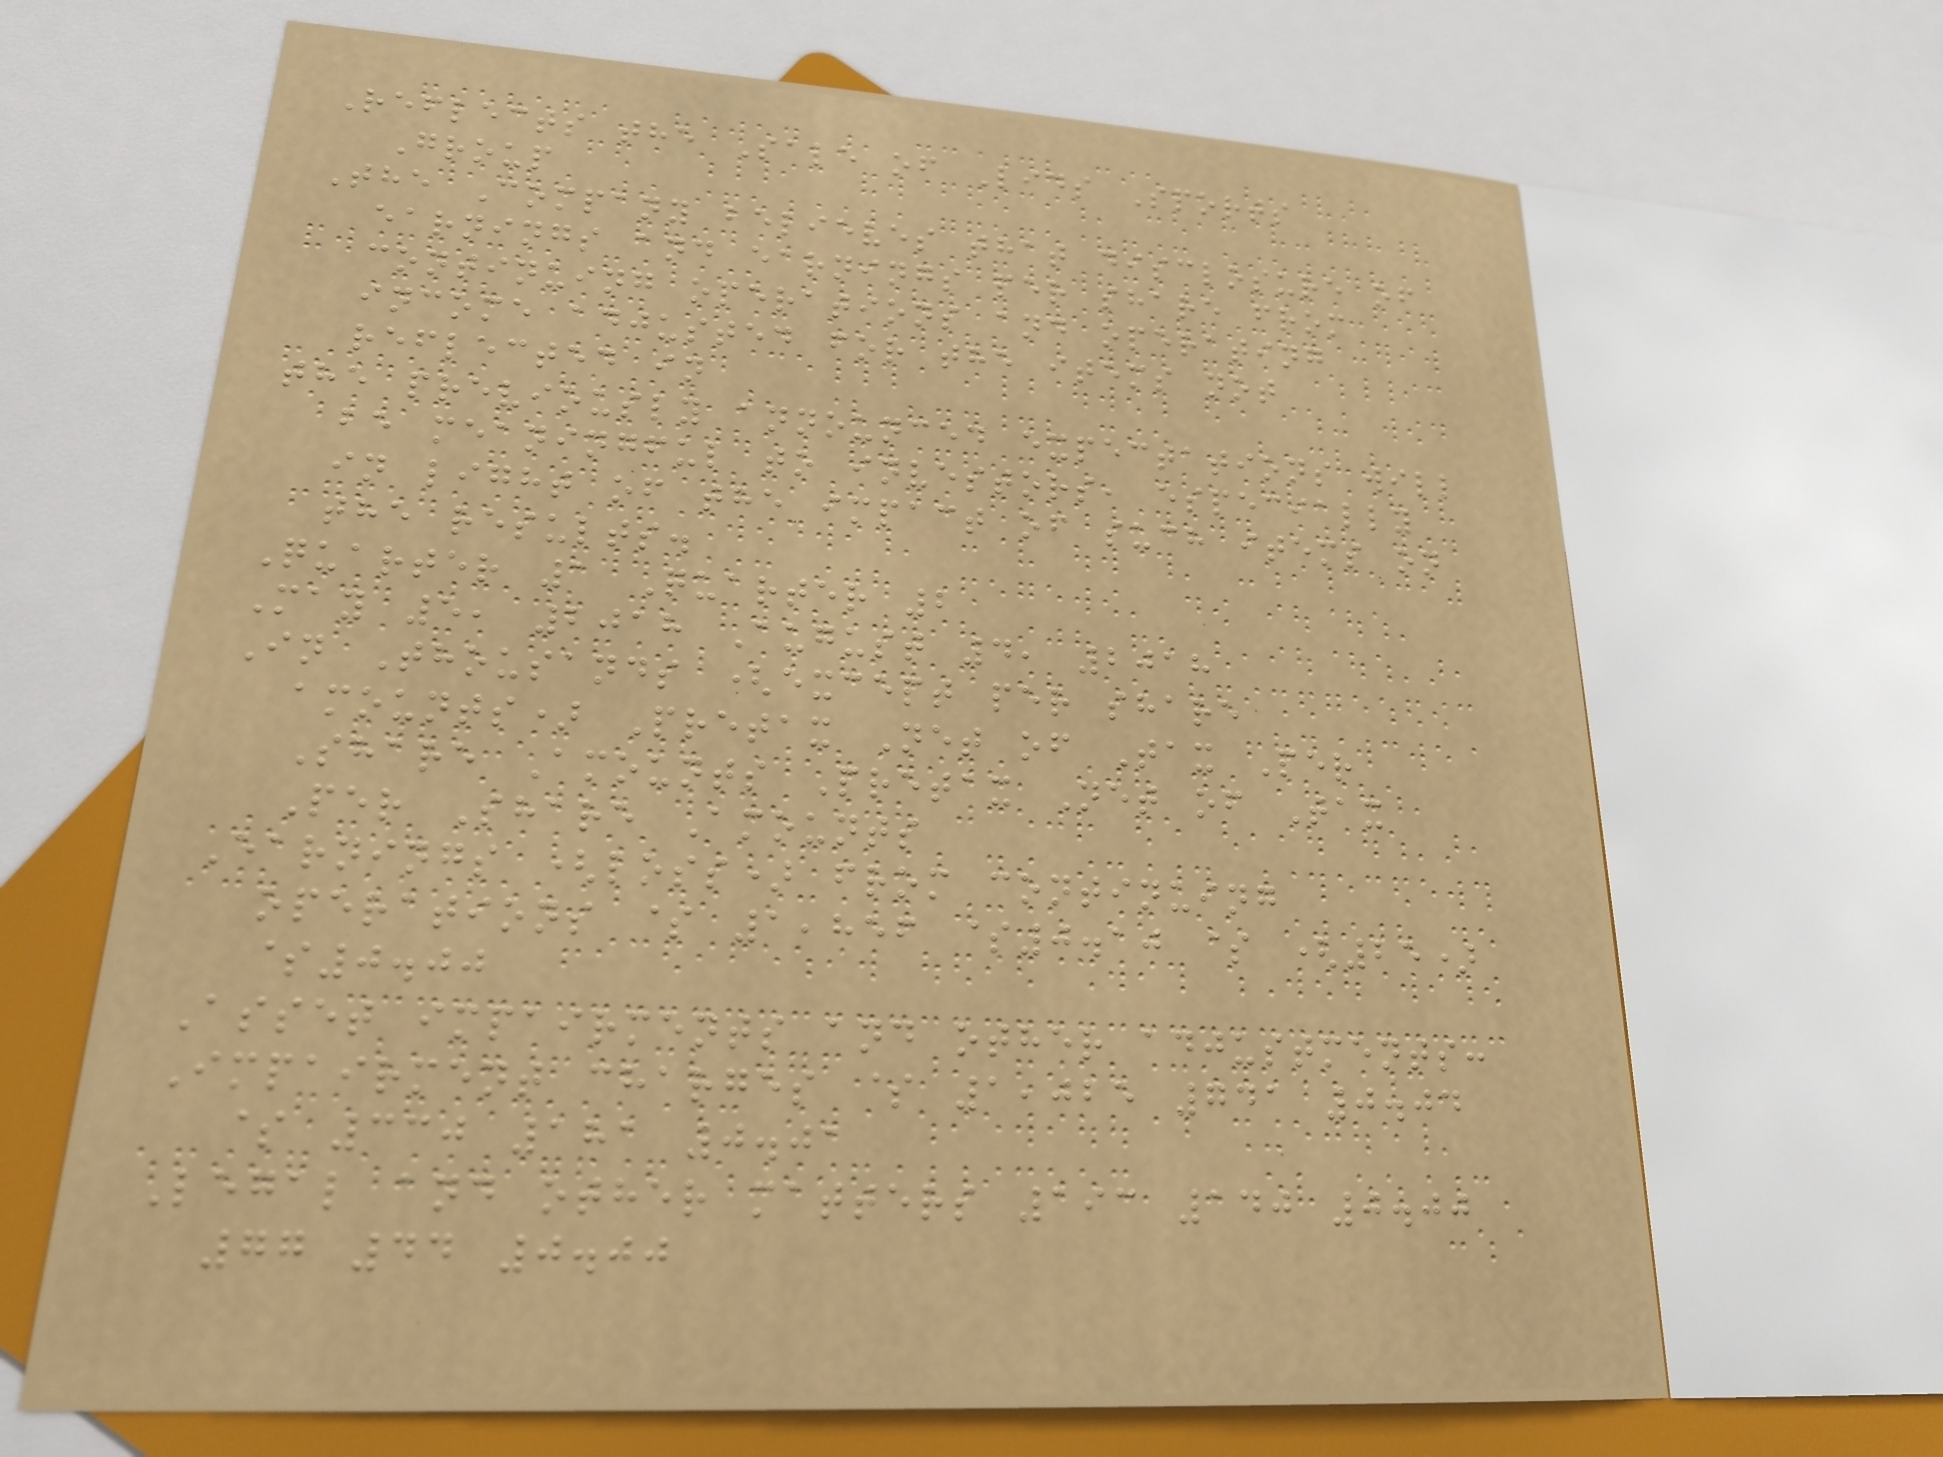Reflects the Sale of Lids Sports
Group
The Company believes that disclosure of
earnings and earnings per share from
continuing operations and operating
income adjusted for the items not
reflected in
the previously announced expectations will
be meaningful to investors, especially
in light of the impact of such items on
the results.
Quarter 1 Quarter 2
May 5, 2018 August 4, 2018
In Thousands (except per share
amounts) Pretax Net of Tax Per
Share Amounts Pretax Net of Tax
Per Share Amounts
Earnings (loss) from continuing
operations $ 1,856 $0.10 $ (25)
$0.00
Asset impairments and other adjustments:
Impairment charges $ 1,025 741 0.04
$ 330 181 0.01
Legal and other matters 193 140 0.00
77 44 0.00
